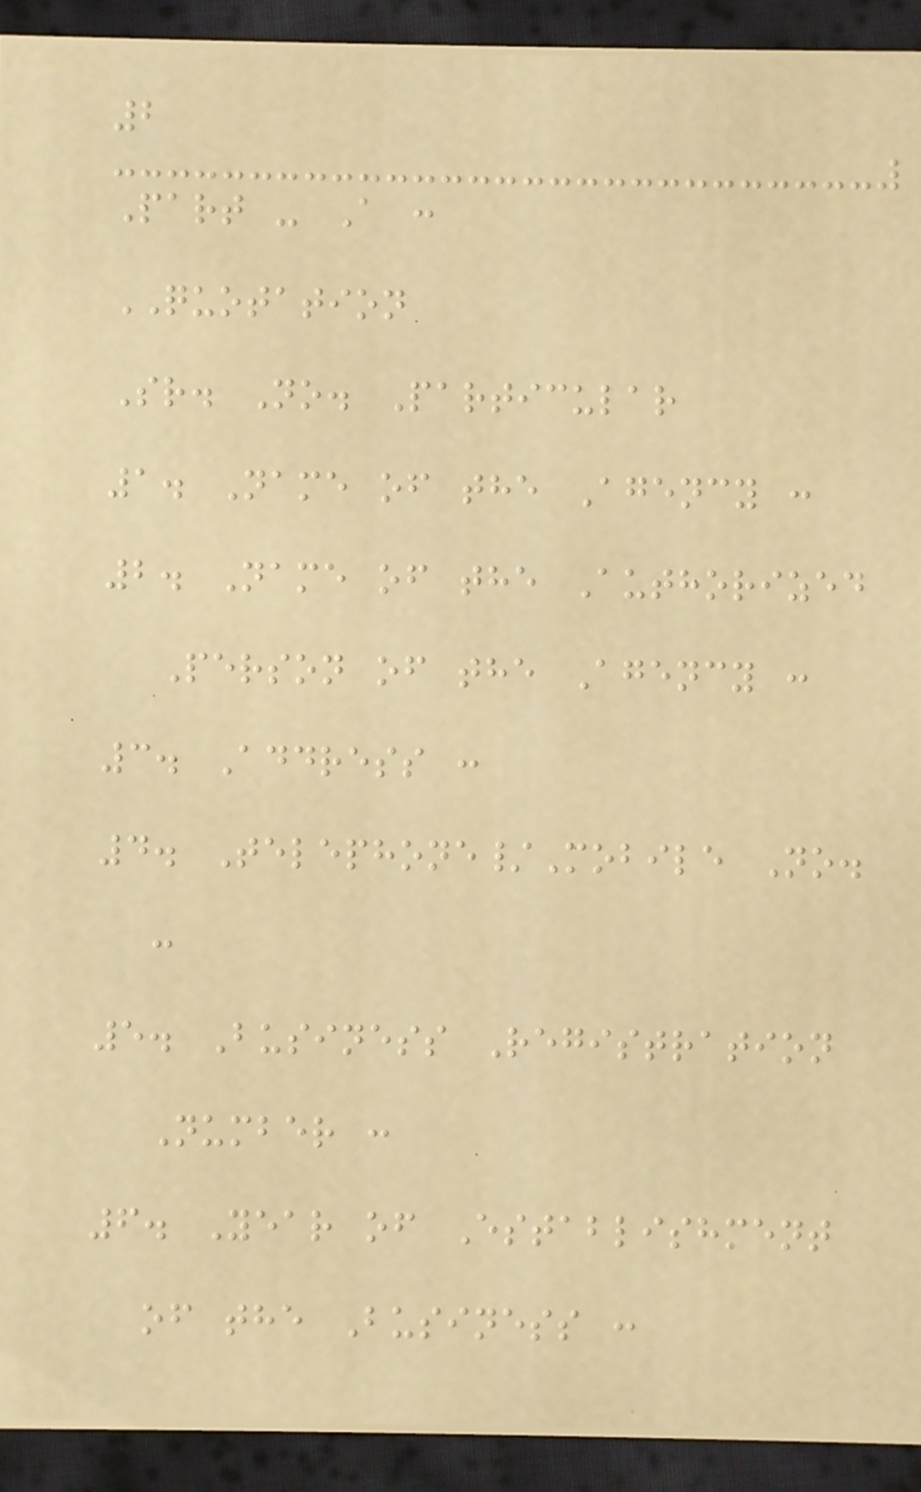2
Part - A :
QUOTATION
Sr. No. Particular
1. Name of the Agency :
2. Name of the Authorized
Person of the Agency :
3. Address :
4. Telephone/Mobile No.
:
5. Business Registration
Number :
6. Year of Establishment
of the Business :
